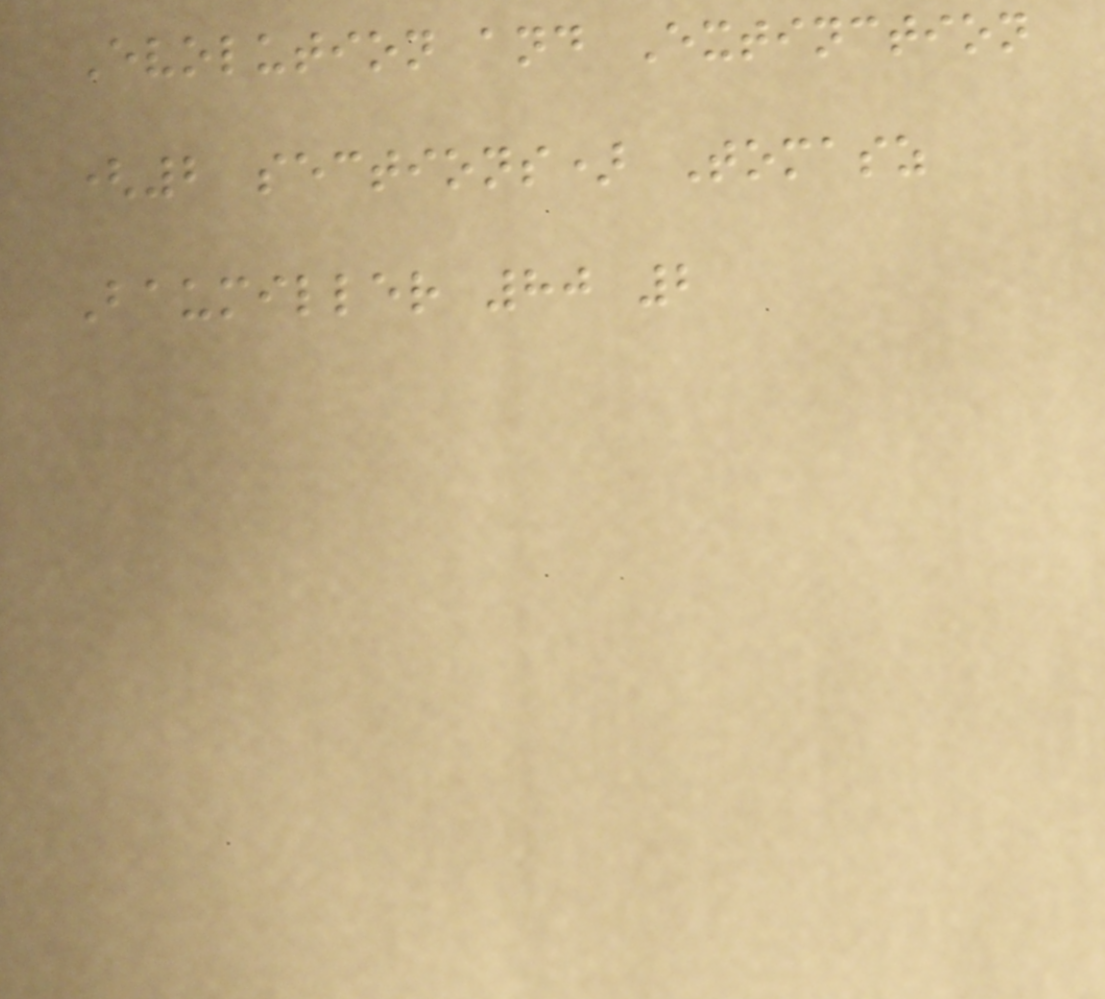Evolution and Extinction
(2 sections) Tomasz
Baumiller 80 2
